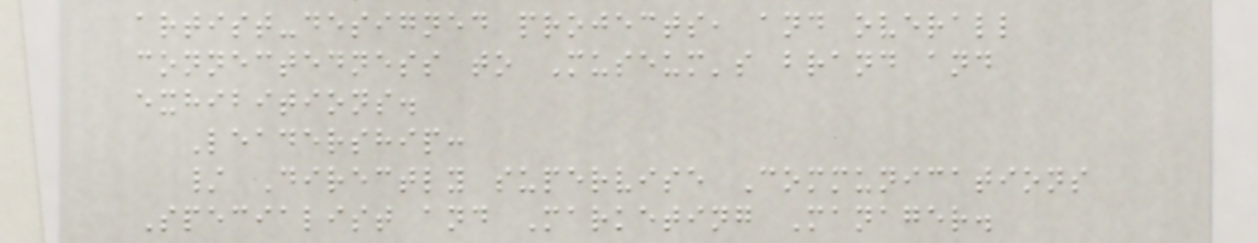artist-designed projects, and overall
connectedness to Museum's brand and
exhibitions.
Leadership:
/ Directly supervise Communications
Specialist and Marketing Manager.
